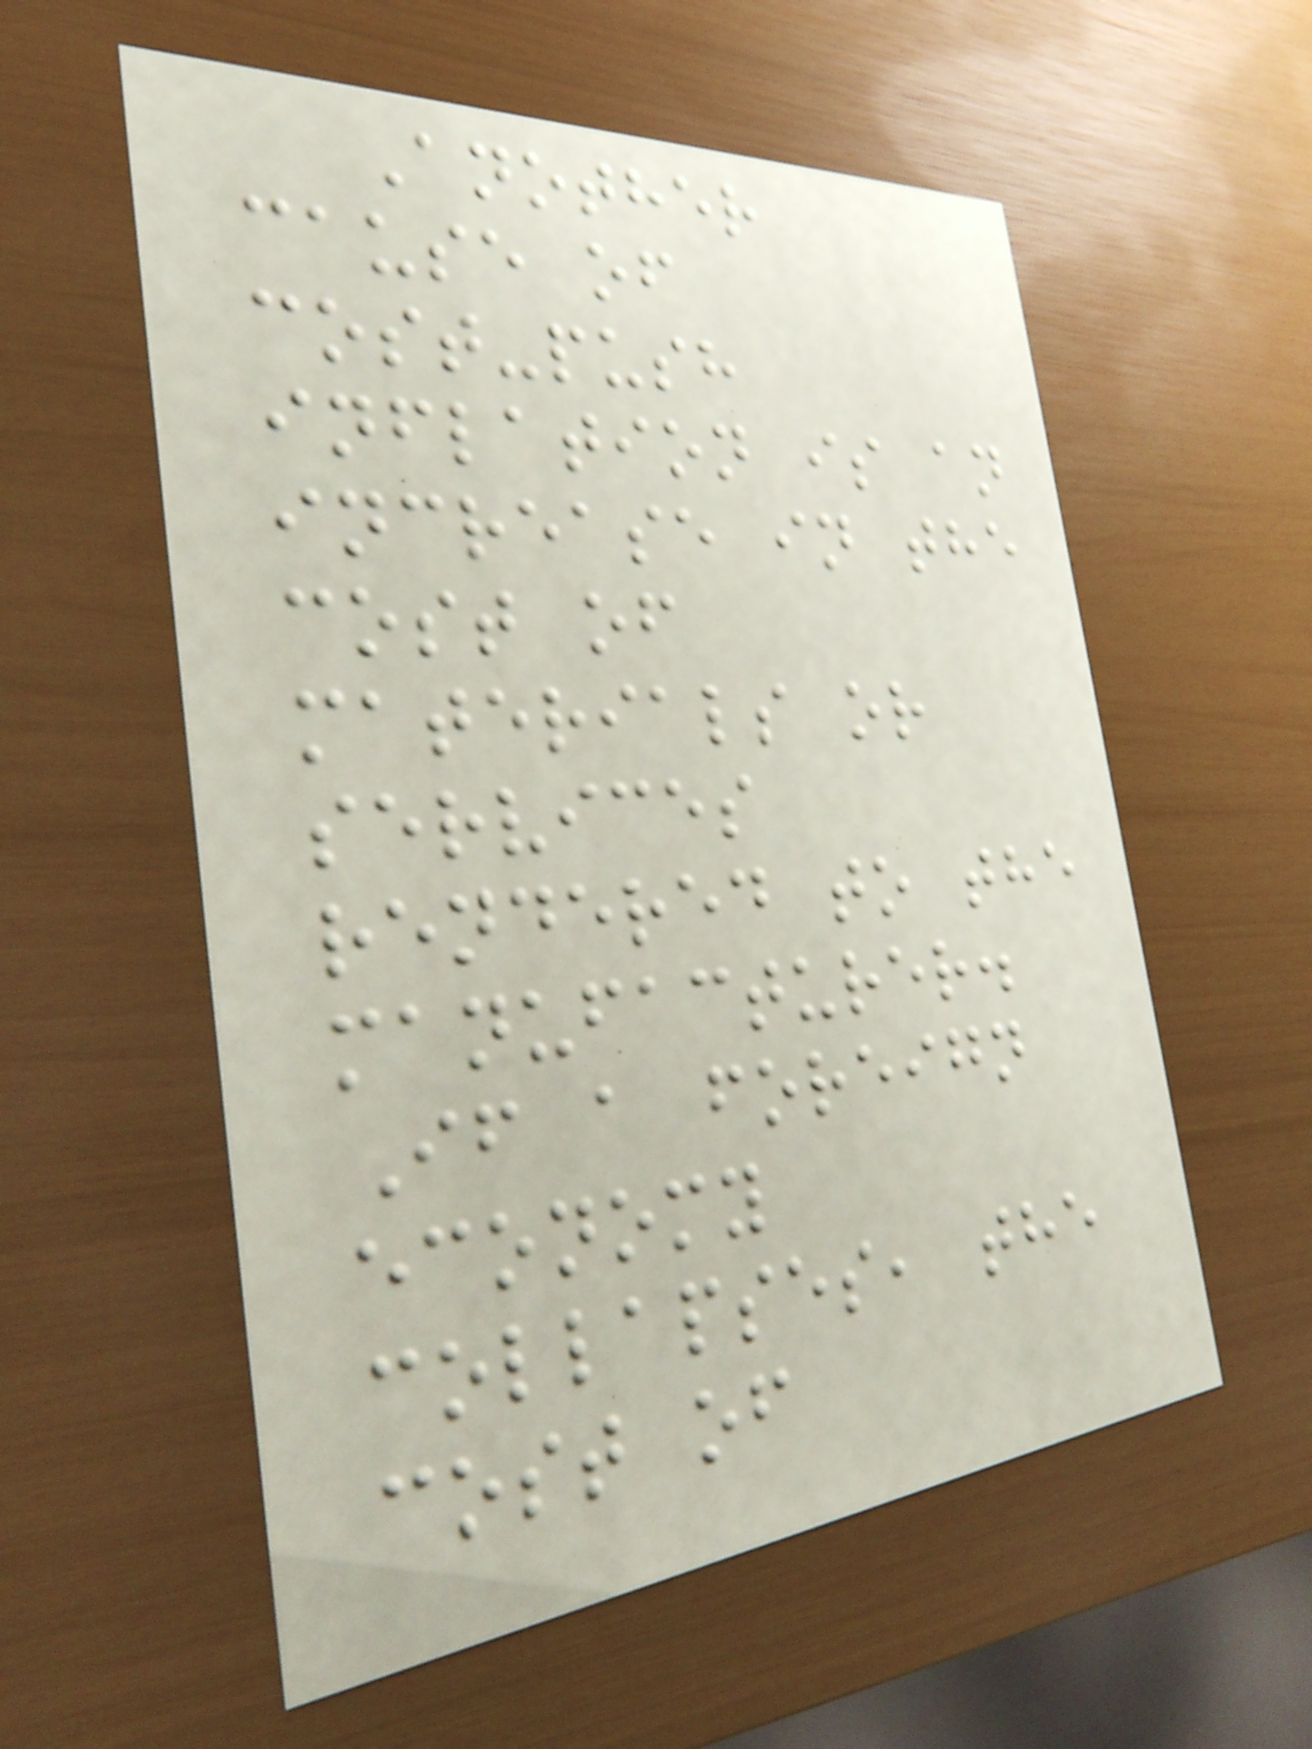Another
cause of
cost-push
inflation is an
increase in the
cost of
materials or
services
rendered to the
manufacturer.
If a foreign
economy
collapses, the
cost of
